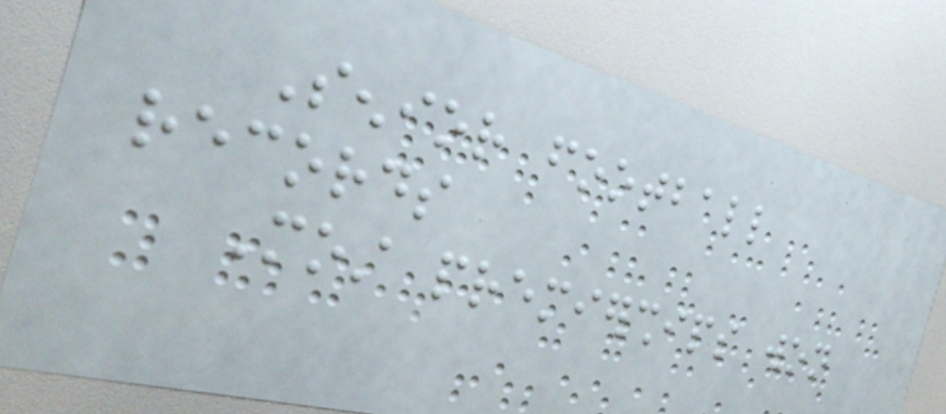Senior football
records
Most premierships won
